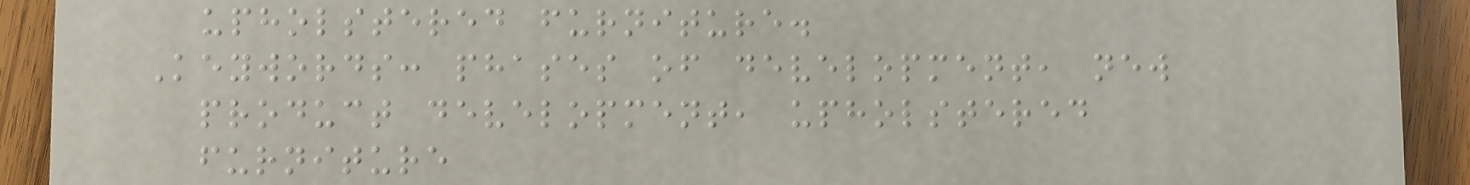upholstered furniture.
Keywords: phases of development, new
product development, upholstered
furniture
